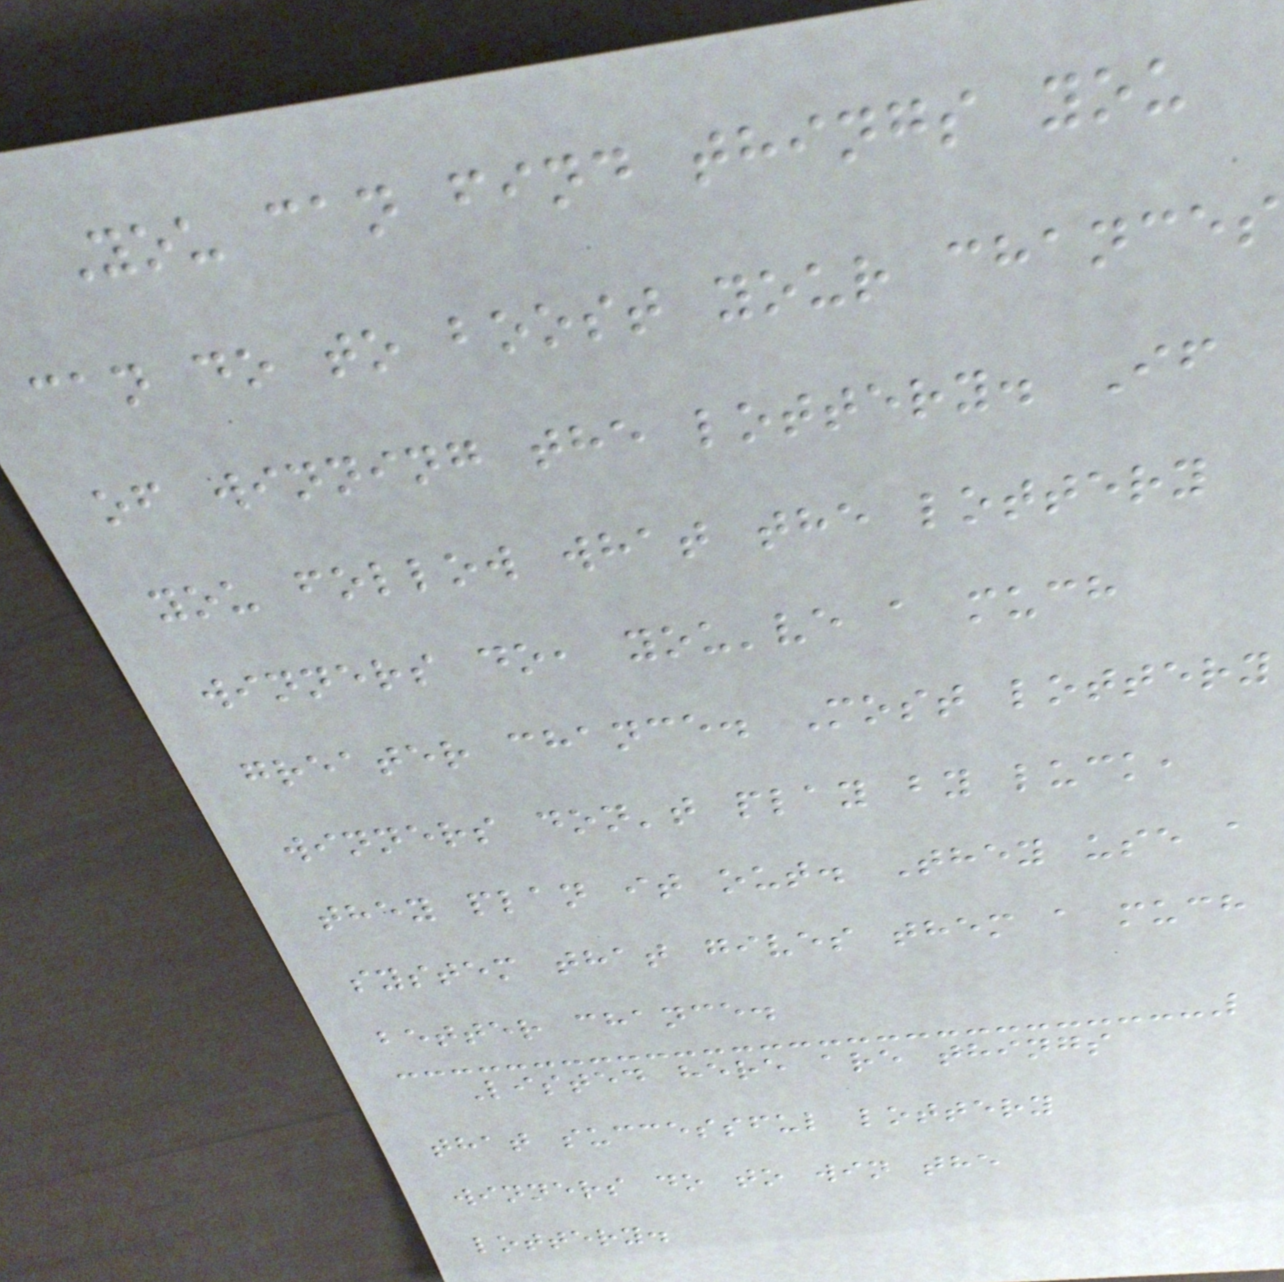You can find things you
can do to boost your chances
of winning the lottery. If
you follow what the lottery
winners do, you've a much
greater chance. Most lottery
winners don't play by luck,
they plan it out. They use a
system that gives them a much
better chance.
Listed here are things
that successful lottery
winners do to win the
lottery.
